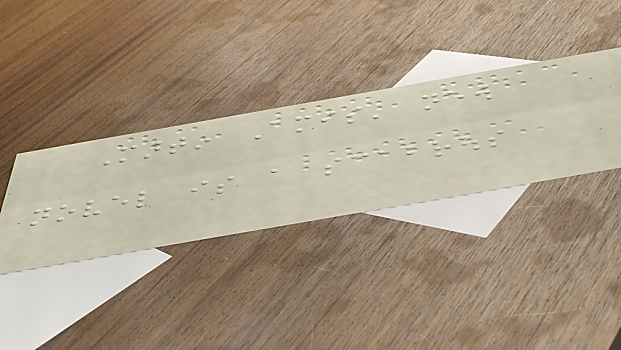Martin Amis' new
novel is a scabrous
